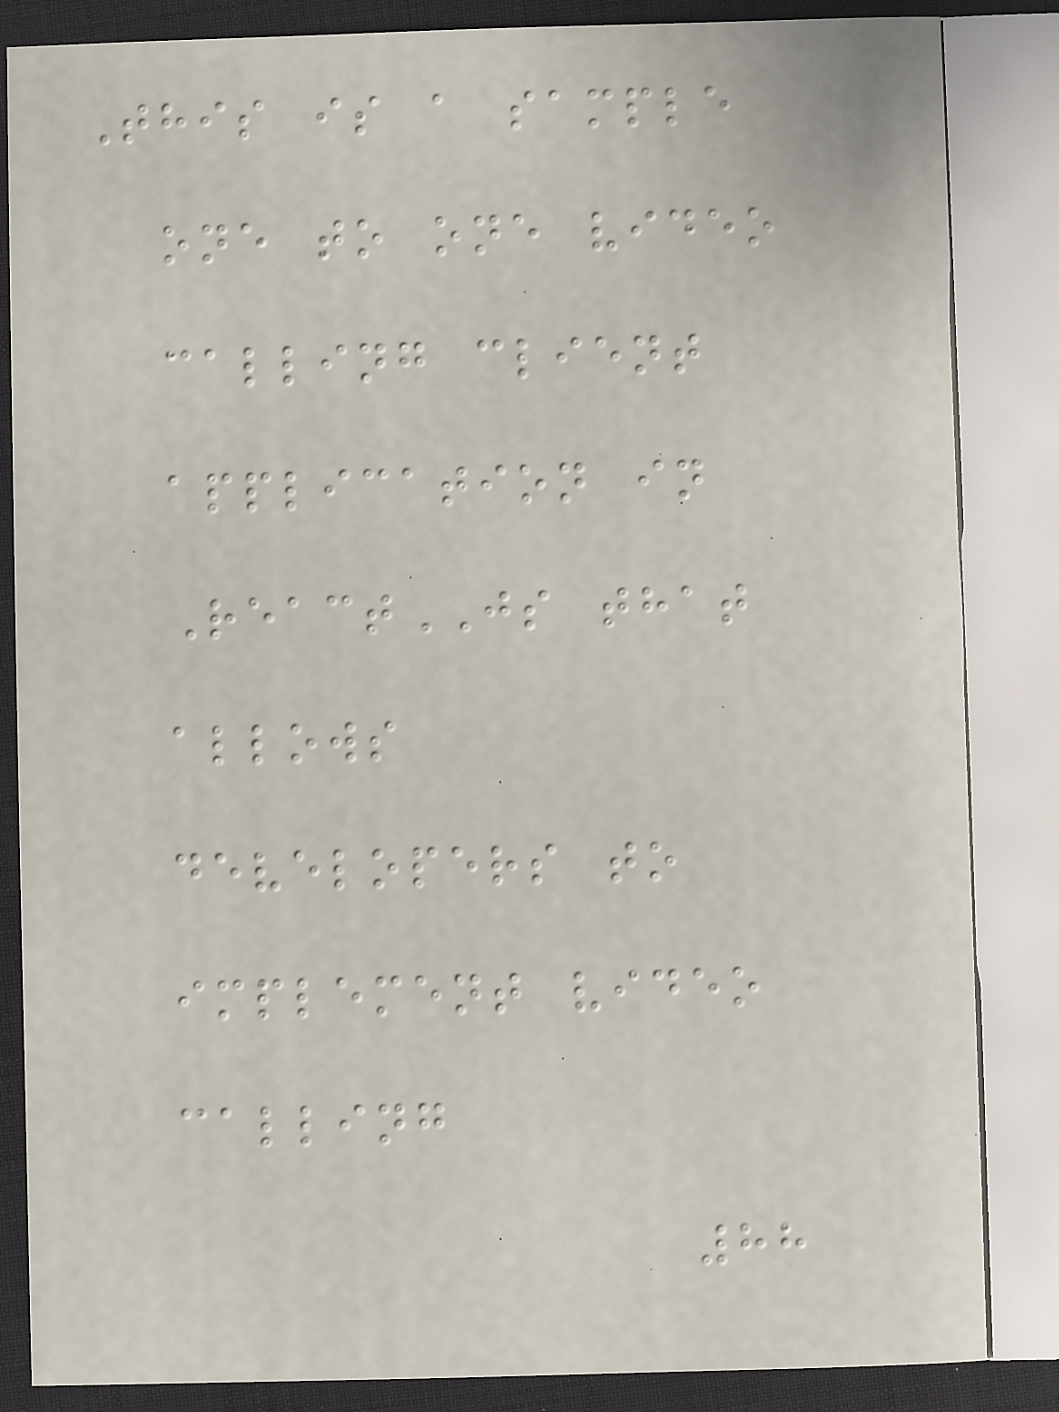This is a sample
one to one video
calling client
application in
ReactJS that
allows
developers to
implement video
calling
88
